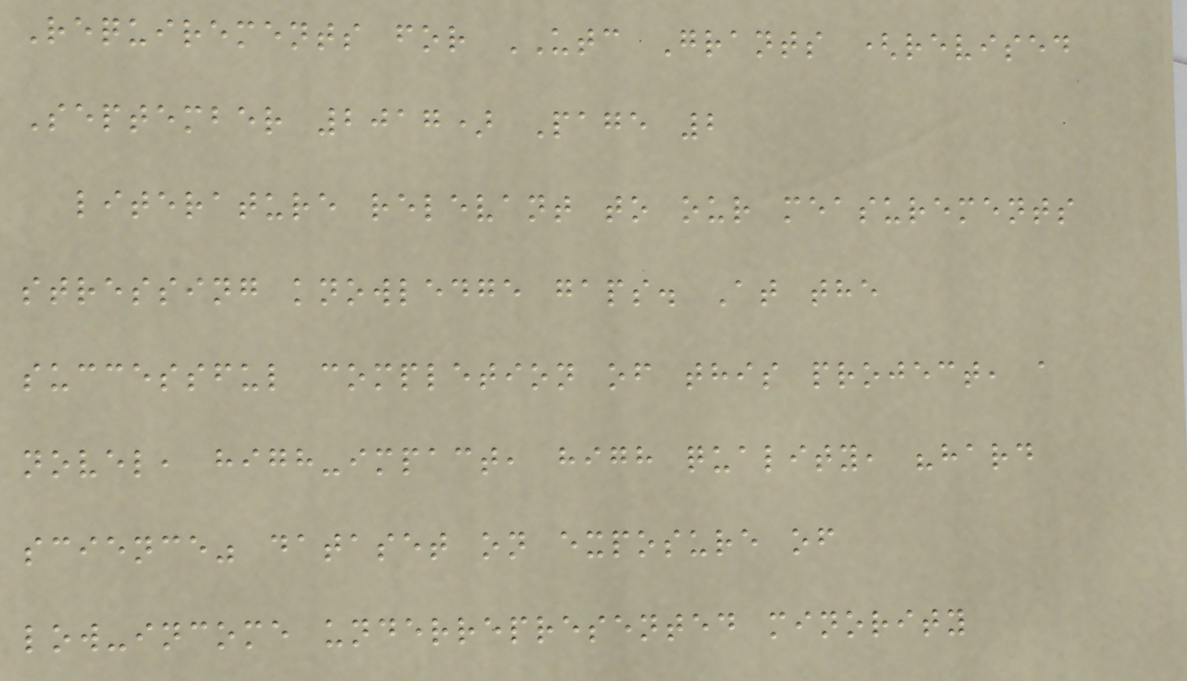Requirements for UTC Grants (revised
September 2017) Page 2
literature relevant to our measurements
stressing knowledge gaps. At the
successful completion of this project, a
novel, high-impact, high quality, "hard
science" dataset on exposure of
low-income underrepresented minority
